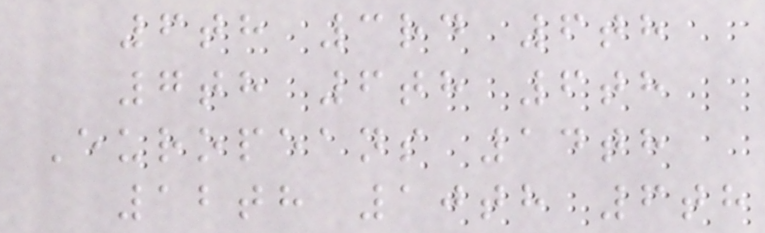6th 3rd 6th
7th 6th 6th
Europeans 14th
12th 10th 6th
